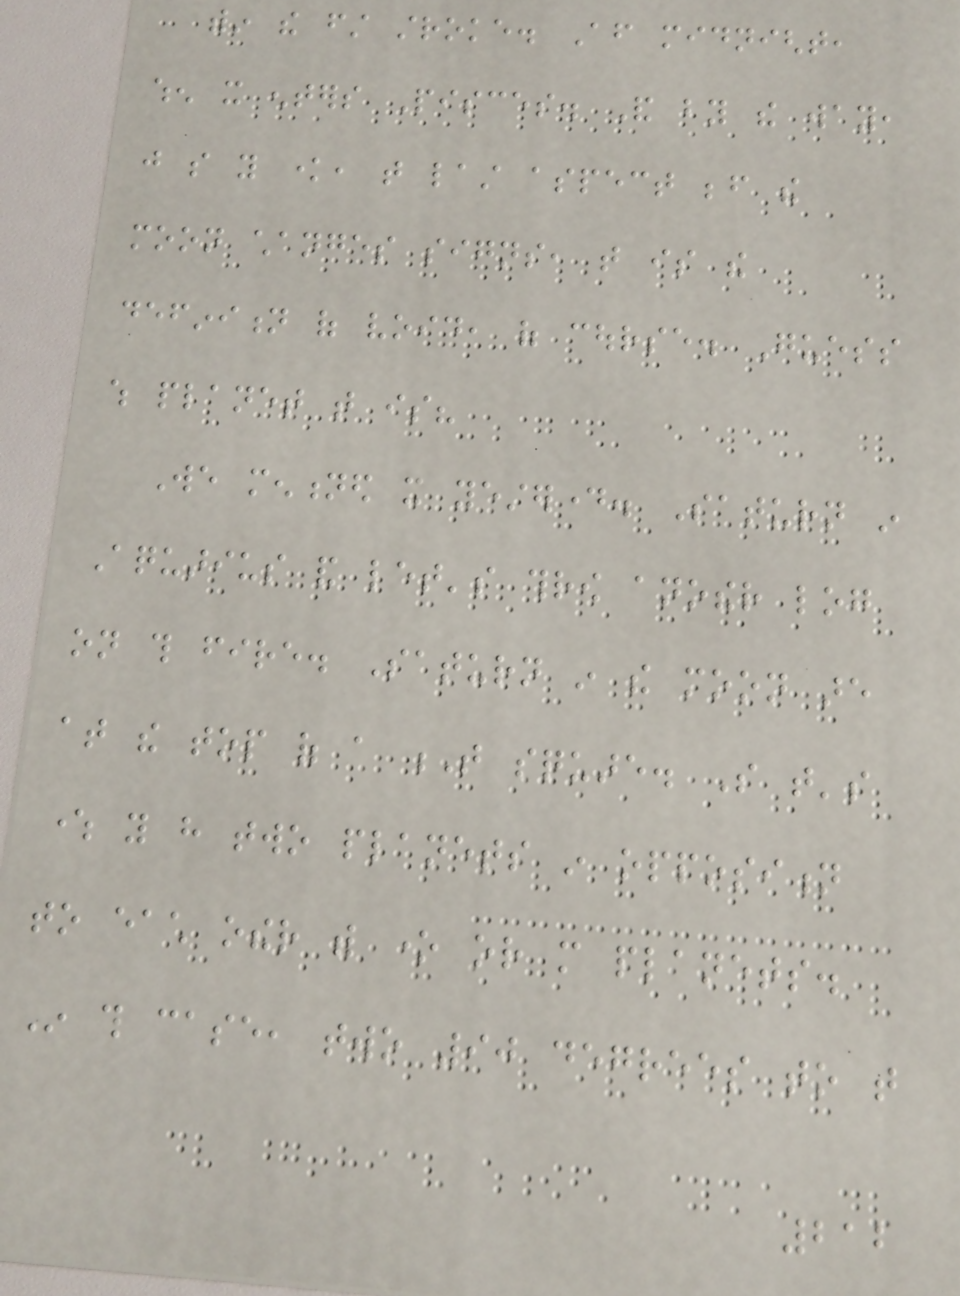within the first stroke. After midnight,
when it enters Pisces. And by the way,
just so you know, that last aspect before the
moon changes signs, that is the
definition of void, of course. Guess
which planet that is?
We mentioned it yesterday. Saturn in
Aquarius and let's throw another log
on this fire. Saturn in the moon are
at the top of a T square. So that's
where you have two planets in opposition
to each other with one or more planets.
In this case, two 90 degrees to that
212
